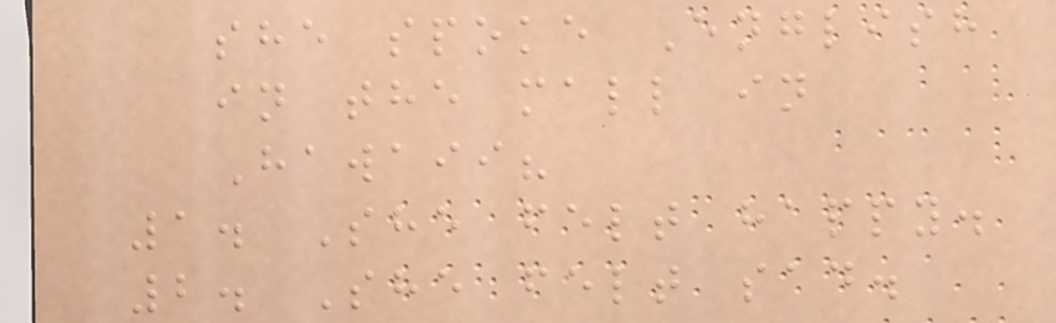she spoke English
in the mall in
Hawaii?
1. She felt happy.
2. She felt sad.
